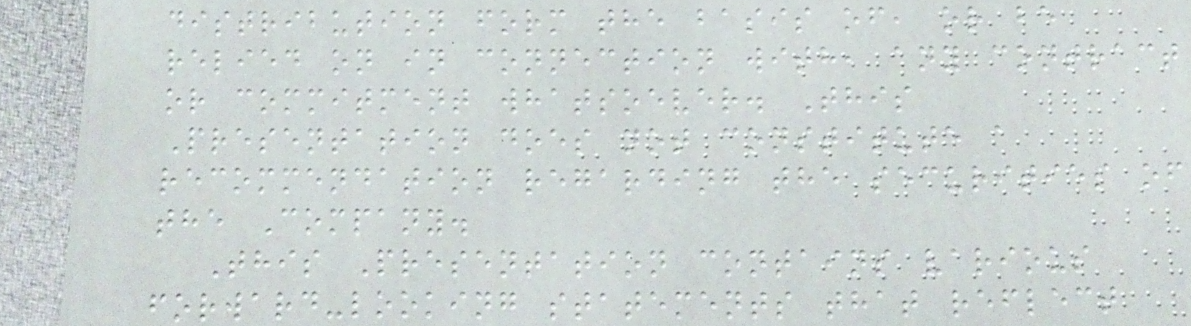distribution form the basis of, or be
relied on in connection with, any contract
or commitment whatsoever. This
Presentation does not constitute a
recommendation regarding the securities of
the Company.
This Presentation contains various
forward-looking statements that reflect
